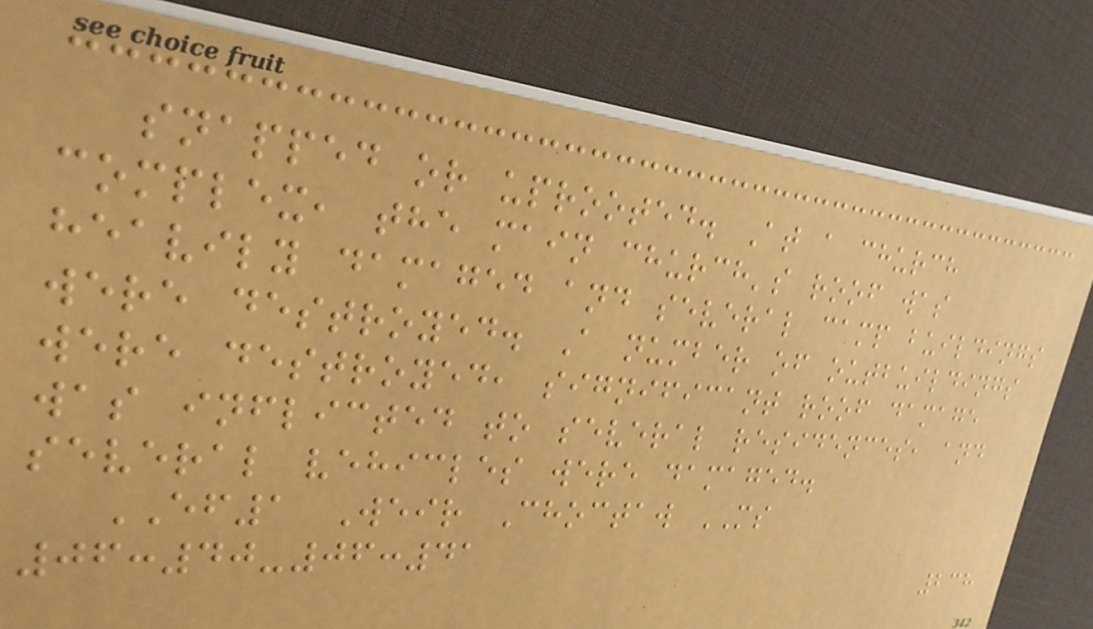snapped or uprooted. At a church
complex, the main church's roof was
heavily damaged and several camp buildings
were destroyed. A number of outbuildings
were destroyed, significant roof damage
was inflicted to several residences, and
several vehicles were damaged.
EF1 Weir Choctaw MS
06:40-06:41
238
